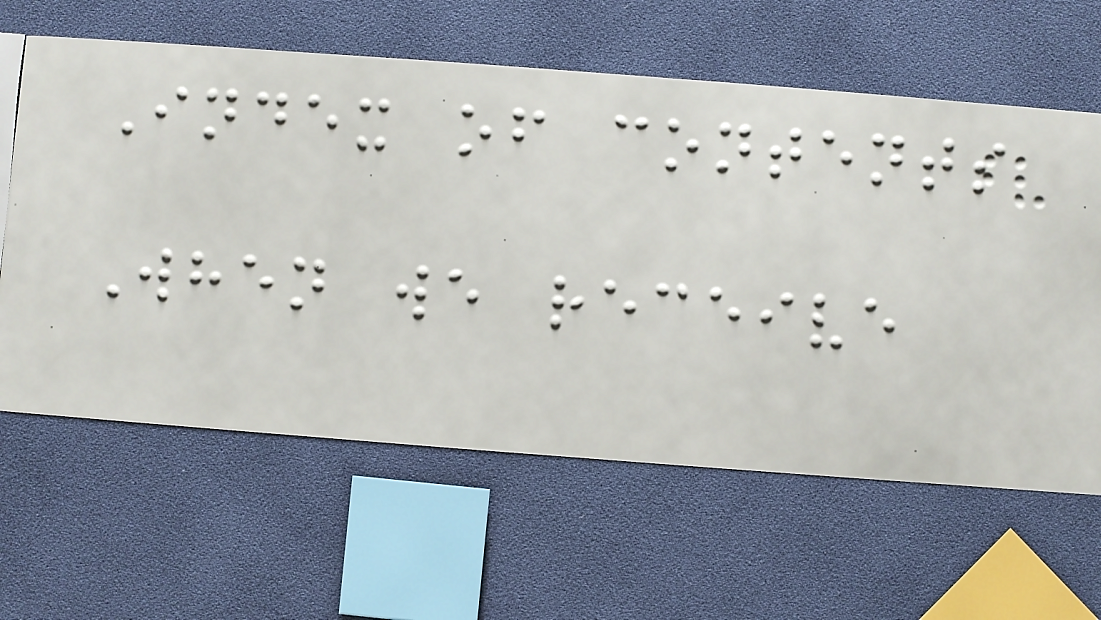Index of contents
When we receive
